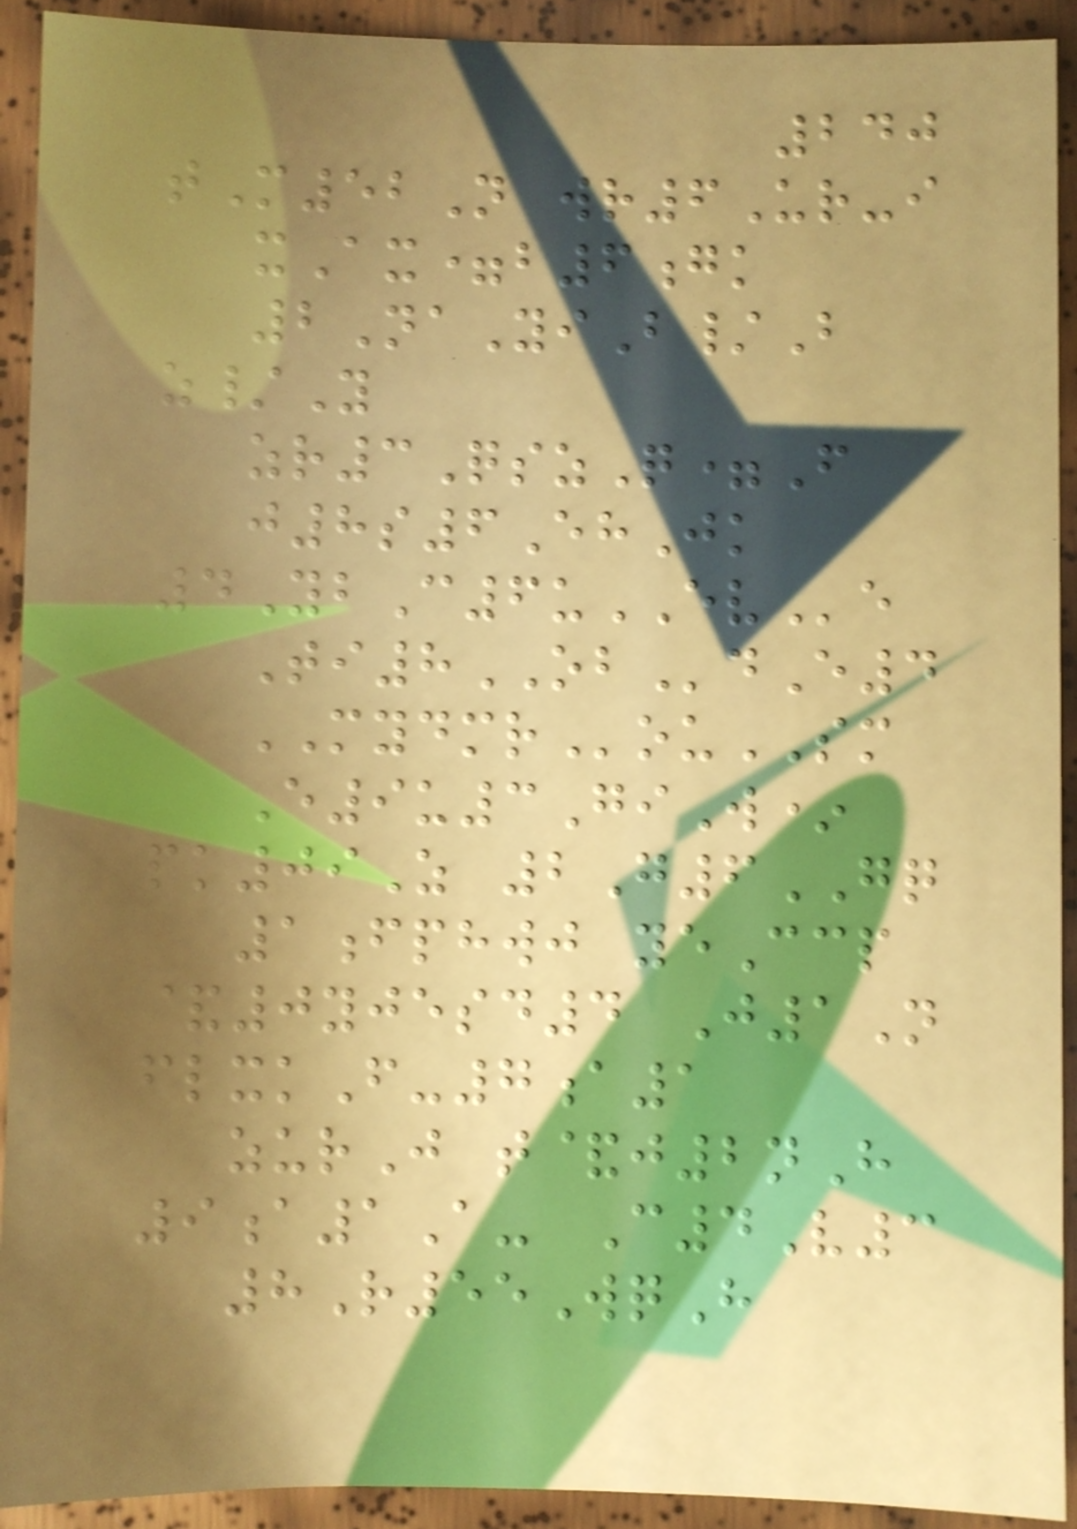240
tM52N wr6Ur-i
xAx=b6gk
2NaYiB/B
z/Y
zr3QszQ=F
j8s6EhJk
4YbC6uEVe
Ti8OBdE4
MYDMRouSM
E9u3GiW*
pk09Z 2G6GQ
1fphwj yeCcp
&0yjesd4 J1N
flxkF-7a1
zurJ t&j2nH
9a1A- C4V3
8R55WqH
